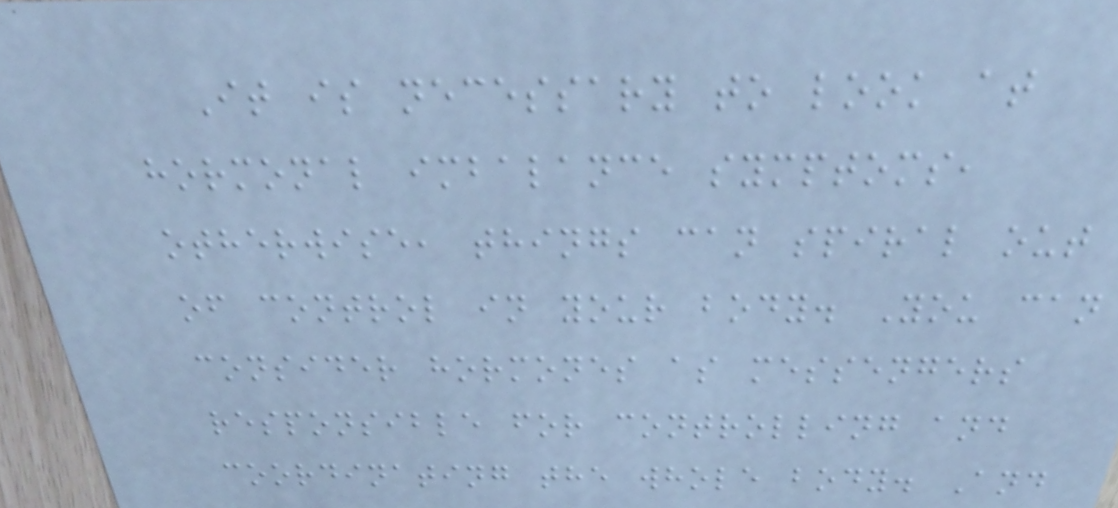It is necessary to look at
hormonal imbalance symptoms,
otherwise, things can spiral out
of control in your body. You can
consider hormones as messengers
responsible for controlling and
coordinating the whole body. And
